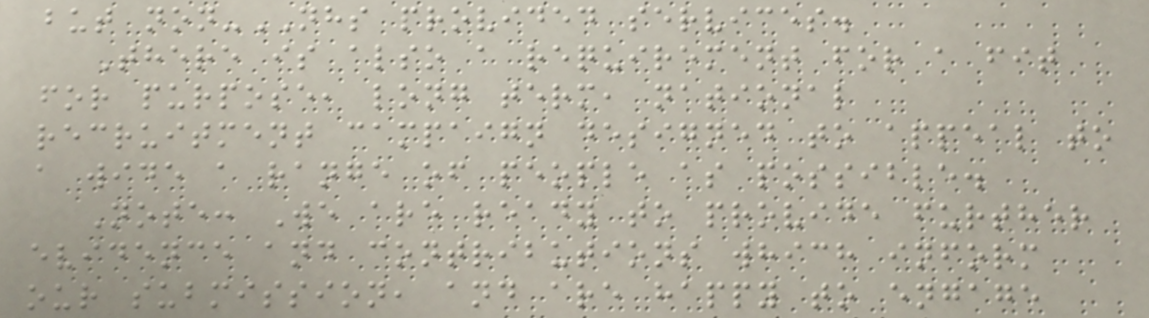but non-NHS provided services.
There is also a requirement for a fit
for purpose, long term, national
recruitment campaign designed to appeal to
a wide a range of people as possible.
Note: We are ready to provide further
evidence and contributions which inform
our submission, and are happy to engage
